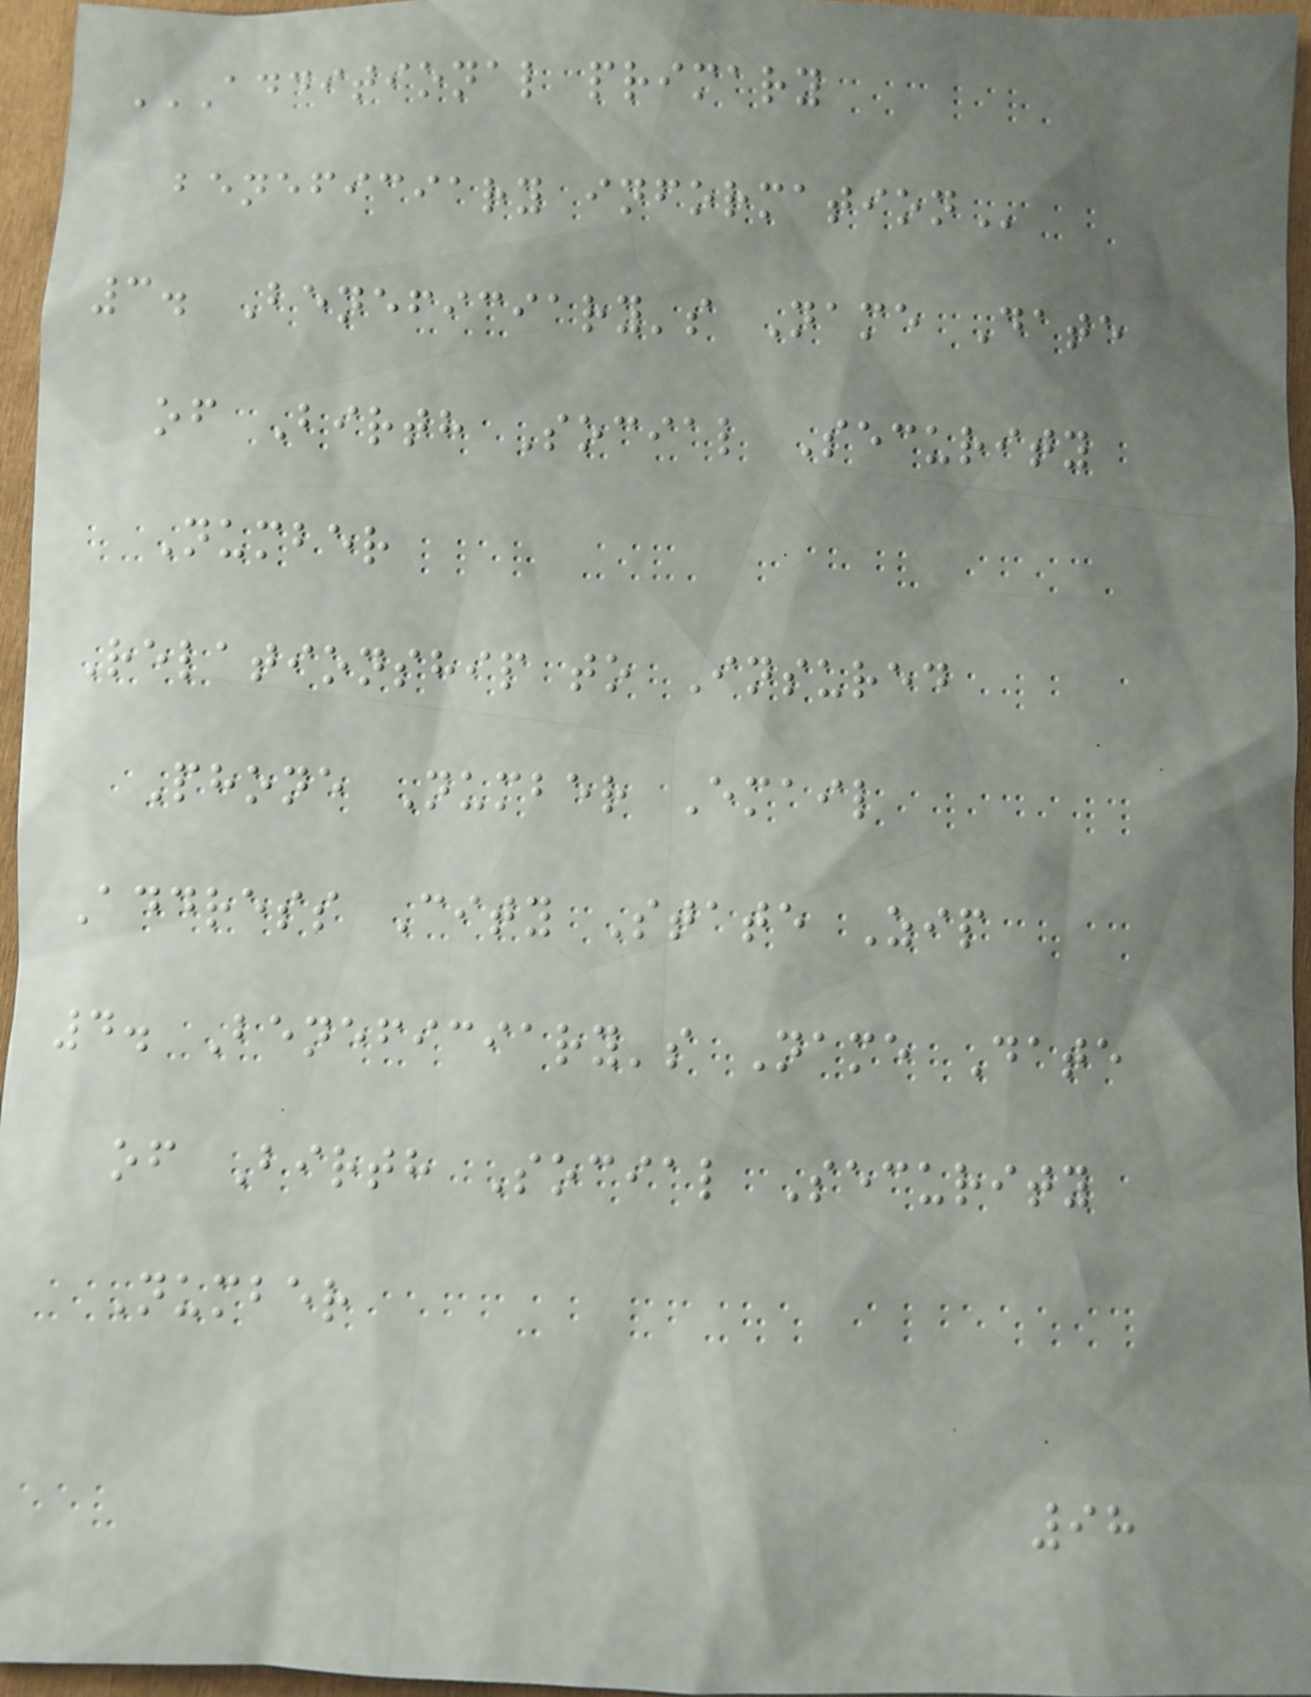ADDITIONAL PRIMARY
BENEFICIARY INFORMATION
3. Beneficiary's Name Date
of Birth Social Security
Number
Relationship to Insured
Phone Number Email
Address City State Zip
4. Beneficiary's Name Date
of Birth Social Security
Number
98
